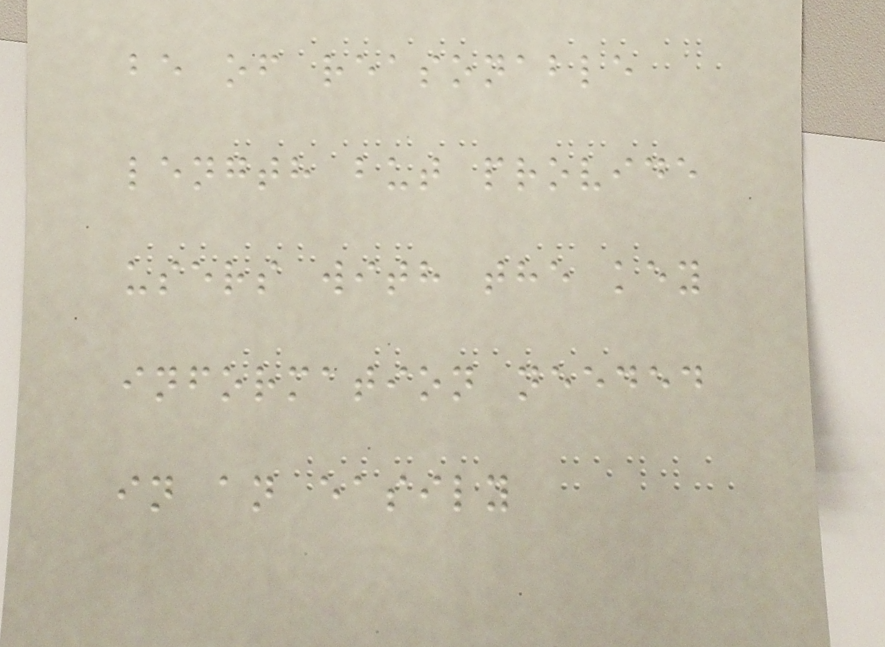be of reasonable
length but provide
users with the key
information needed
in an easily
